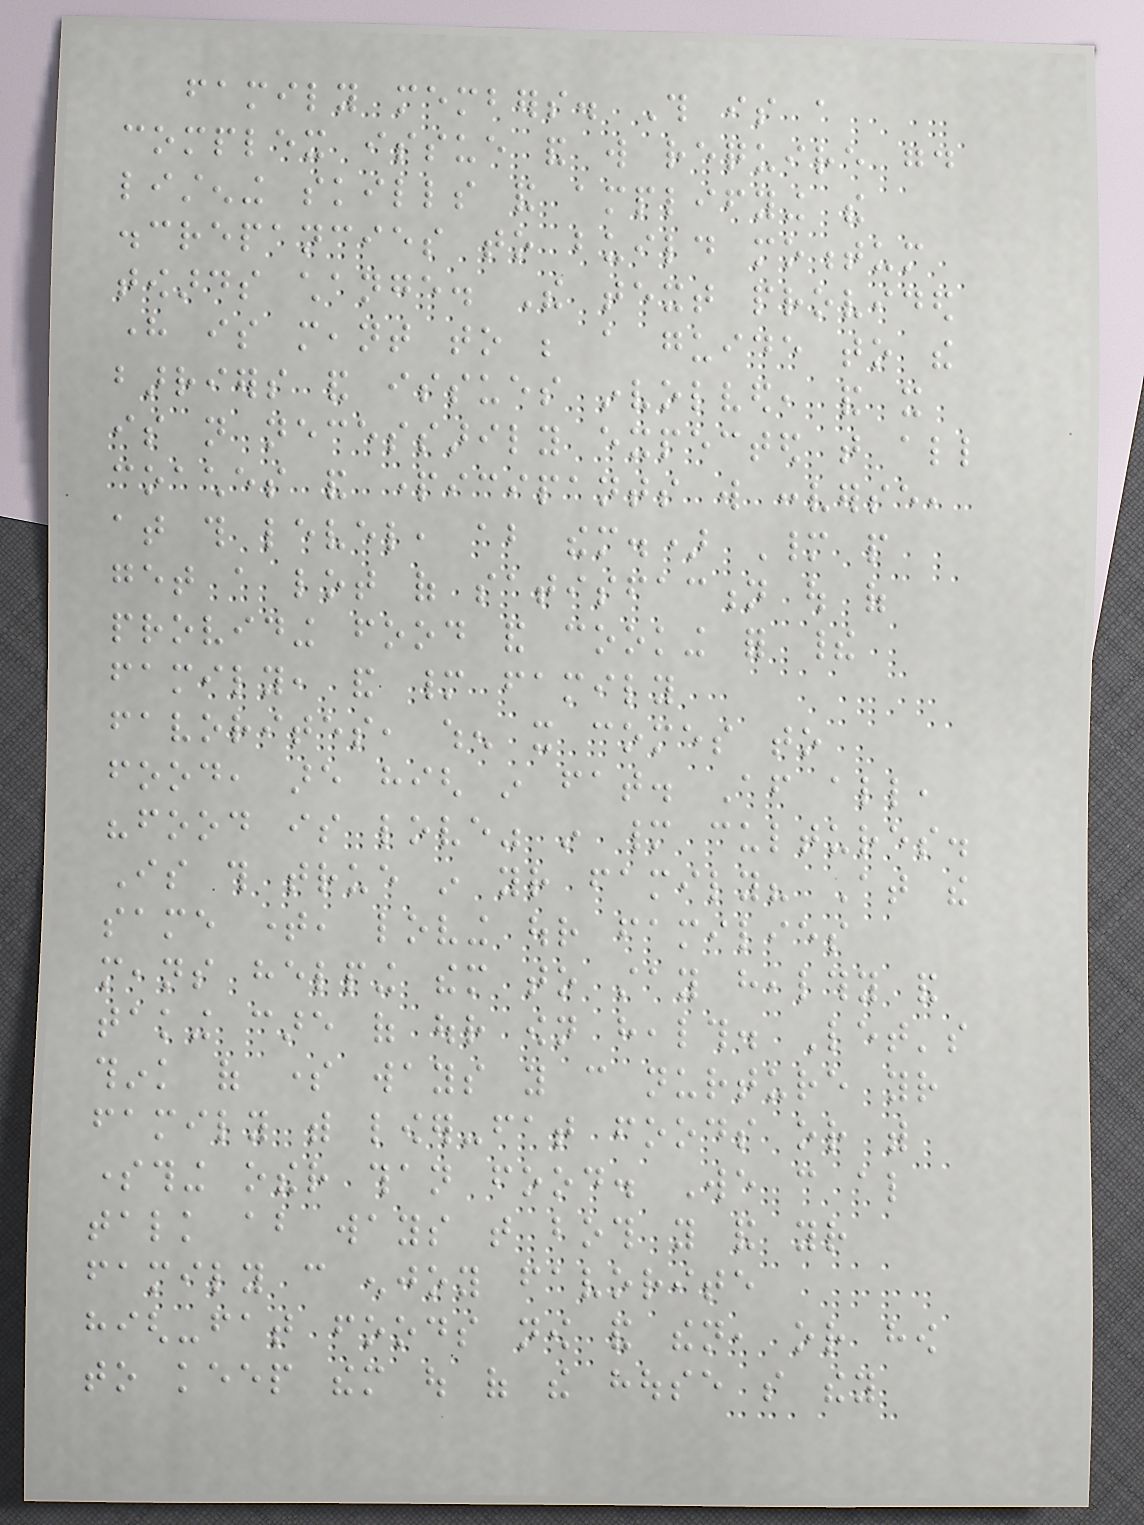family members. This is a
complex issue and will require good
listening skills and amplifying the
discrepancies to build momentum
towards change. The text provided
here is meant to be a guide to the
barriers and issues involved, and it
is not necessarily expected that all
coaches and participants will converse,
at this level, about them.) Many people
get a lot of satisfaction out of
providing food and cooking for their
family, and many family
favorites, when it comes to
food, are high in fat. After all,
"food is love" in many cultures.
Is this true in your family? At the
same time, loving our families
means helping them to stay healthy and
taking care of our own health. Let's
think of some ways you can nurture your
family with lower-fat foods or with
something other than food. We can also
talk about ways that both you and your
family can enjoy favorite
high-fat foods now and then, or how
to keep them out of the house so they
